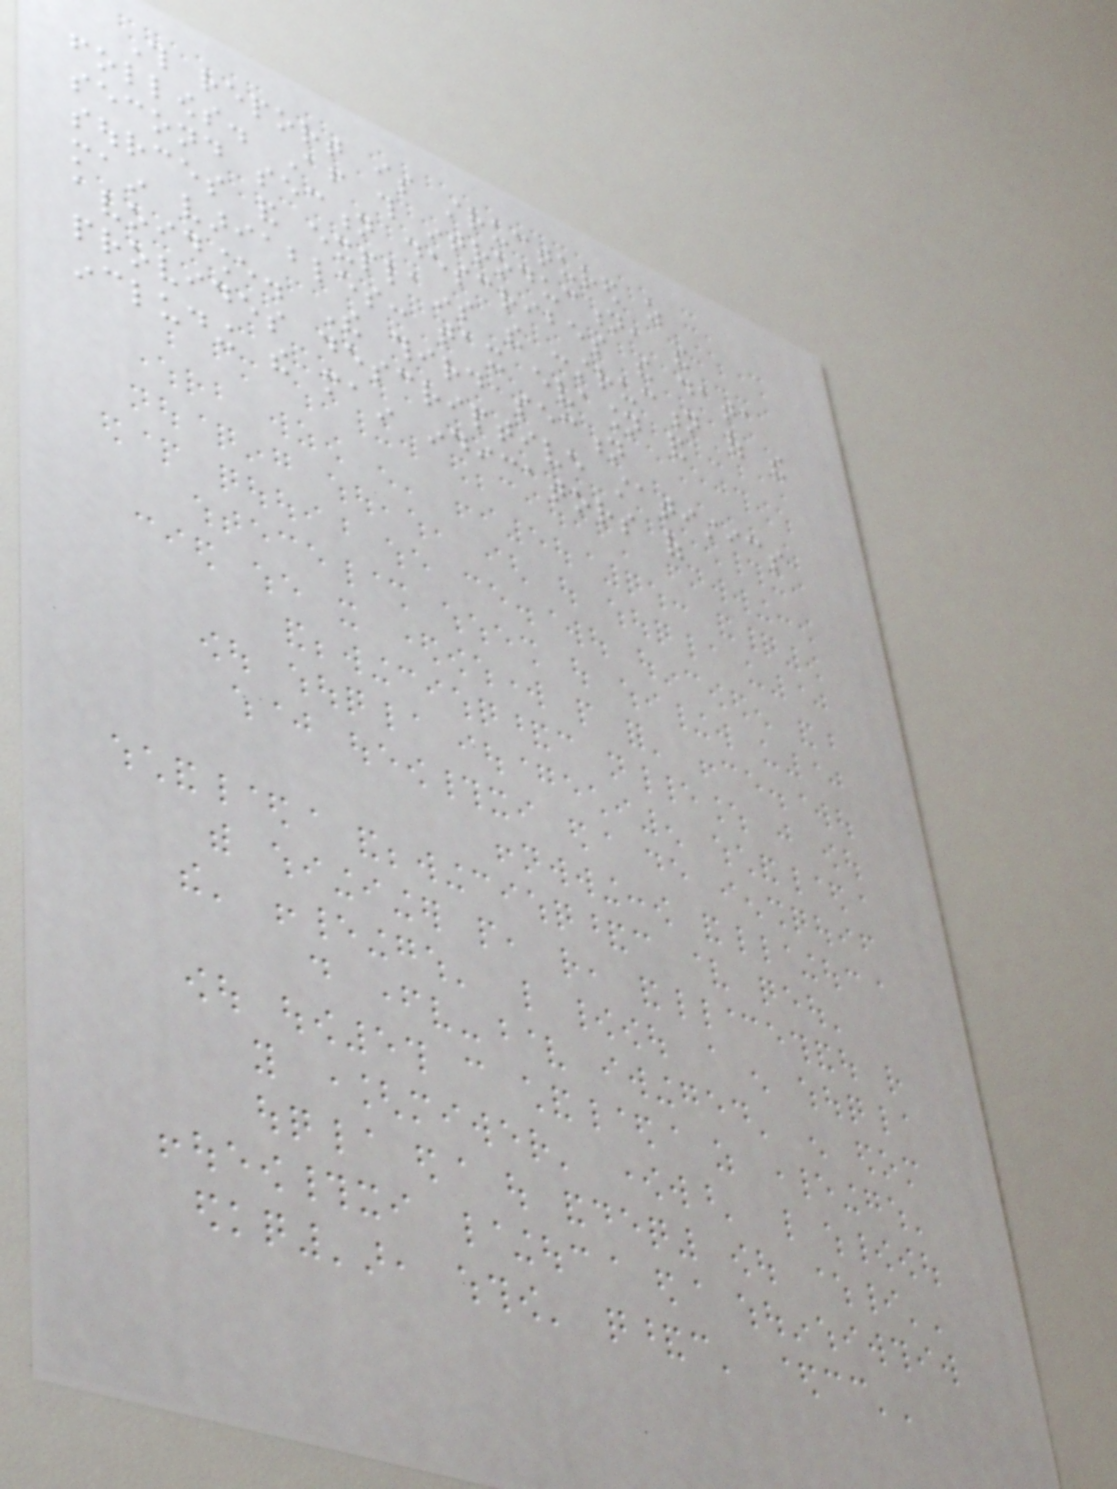This report is structured as
follows. After this introduction, the
second section describes the data
sources and explains the construction of the
main variables: tax evasion and
avoidance. The third section
provides descriptive statistics
including the main indicators of
